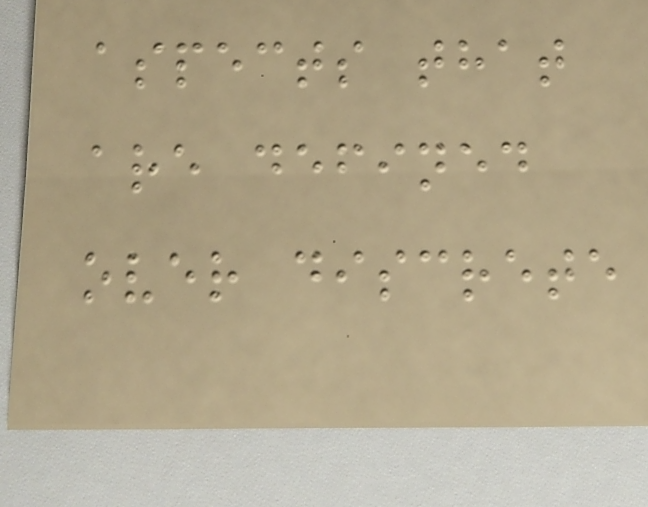aspects that
are defined
over discrete
